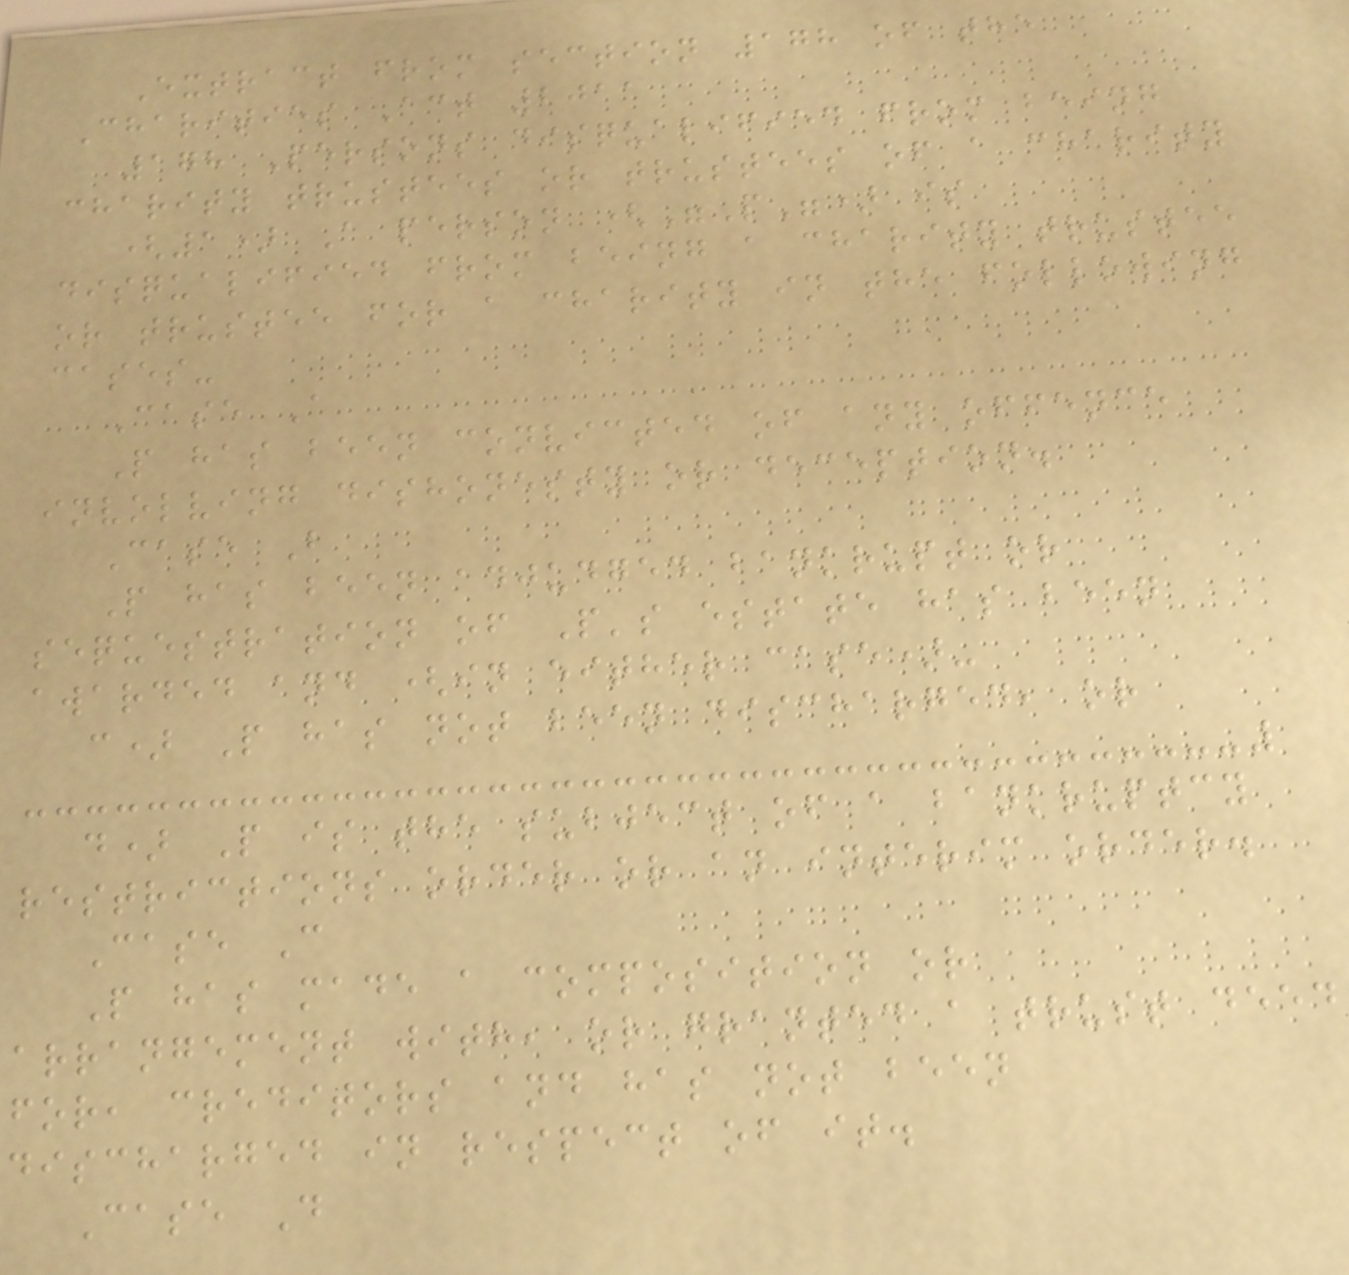Extract from section 178 of the
Charities Act 2011
178 Persons disqualified from being
charity trustees or trustees of a charity
(1) A person ("P") is
disqualified from being a charity trustee
or trustee for a charity in the following
cases-
Case A
P has been convicted of any offence
involving dishonesty or deception.
Case B
P has been adjudged bankrupt or
sequestration of P's estate has been
awarded and (in either case)-
c) P has not been discharged, or
d) P is the subject of a bankruptcy
restrictions order or an interim order.
Case C
P has made a composition or
arrangement with, or granted a trust deed
for, creditors and has not been
discharged in respect of it.
Case D
